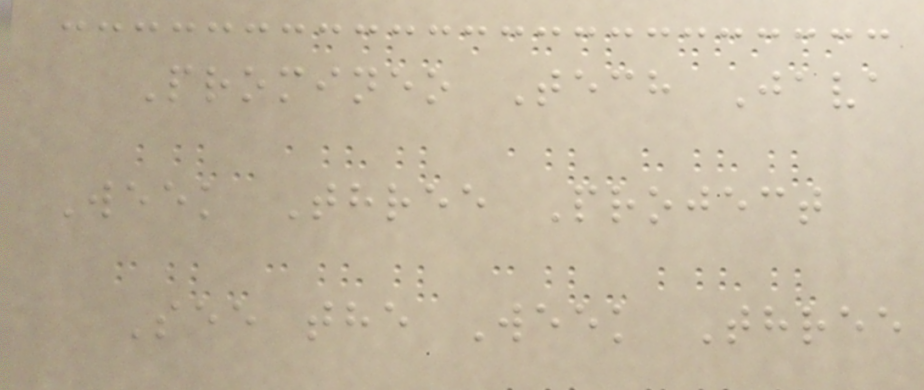Promineo Tech Java
Week Three Project
See the Week Three
